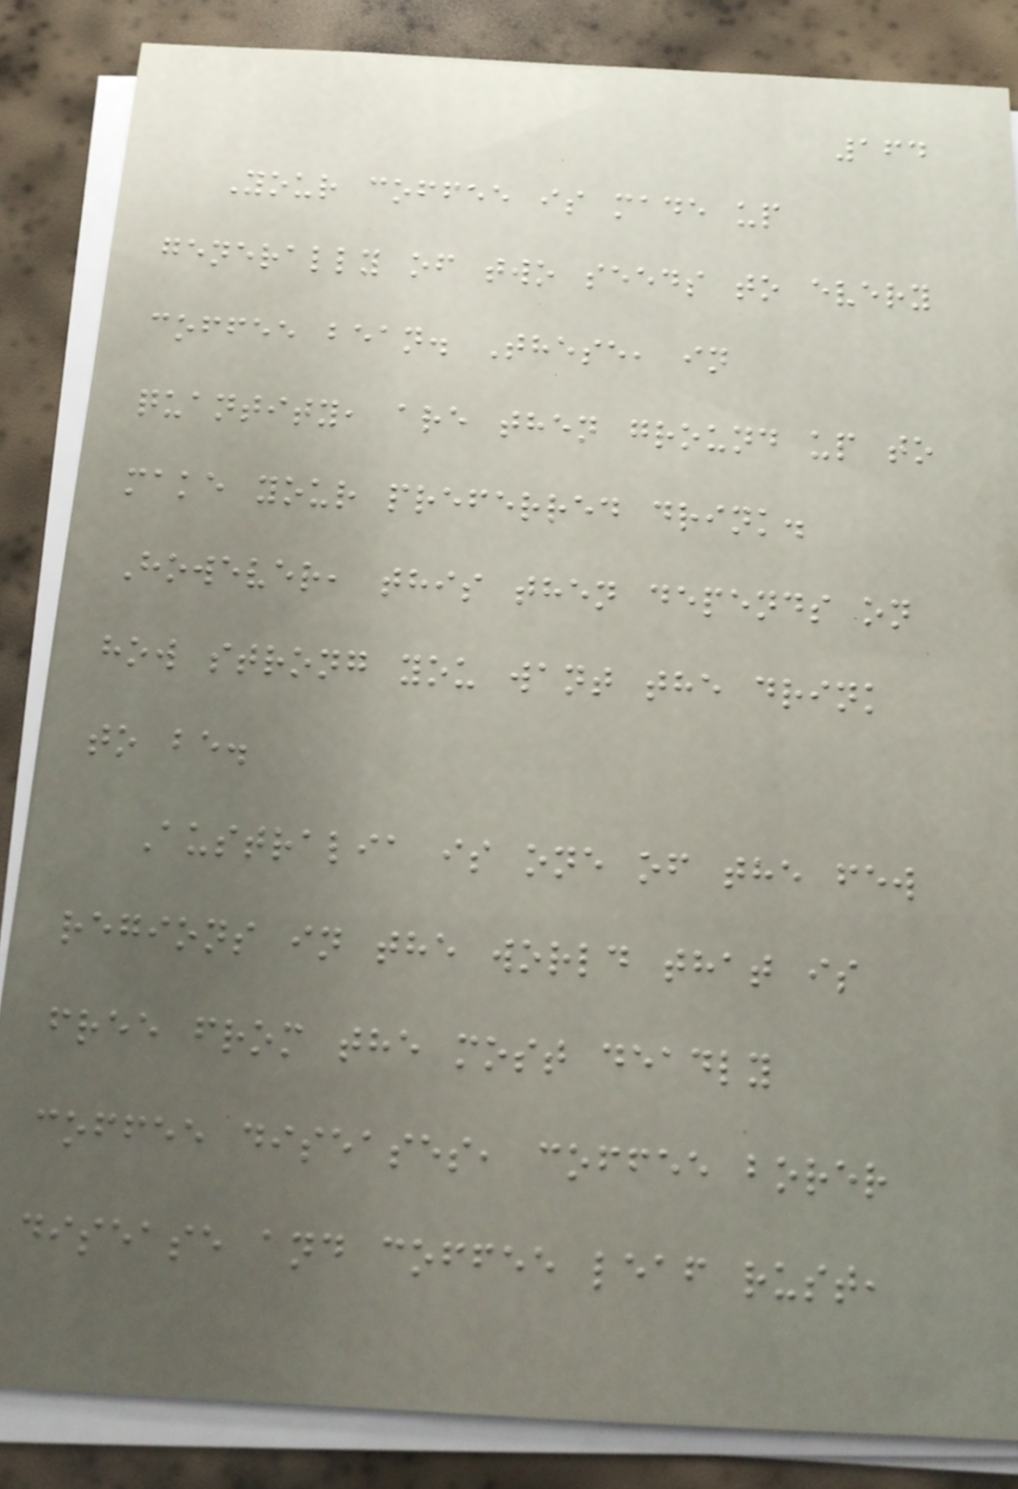164
Your coffee is made up
generally of two seeds to every
coffee bean. These, in
quantity, are then ground up to
make your preferred drink.
However, this then depends on
how strong you want the drink
to be.
Australia is one of the few
regions in the world that is
free from the most deadly
coffee diseases, coffee borer
disease and coffee leaf rust,
